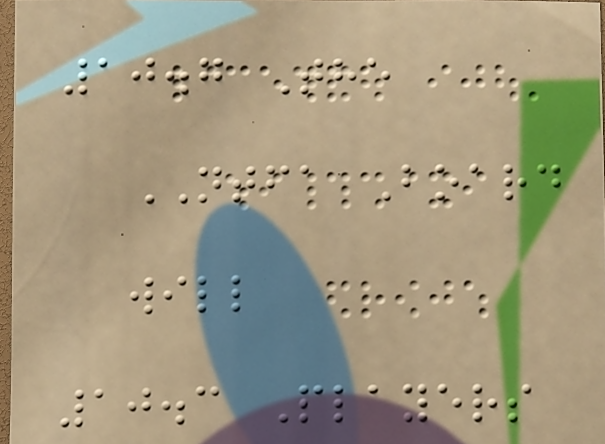10.7 The
NTFA Board
will
10.3 Players
